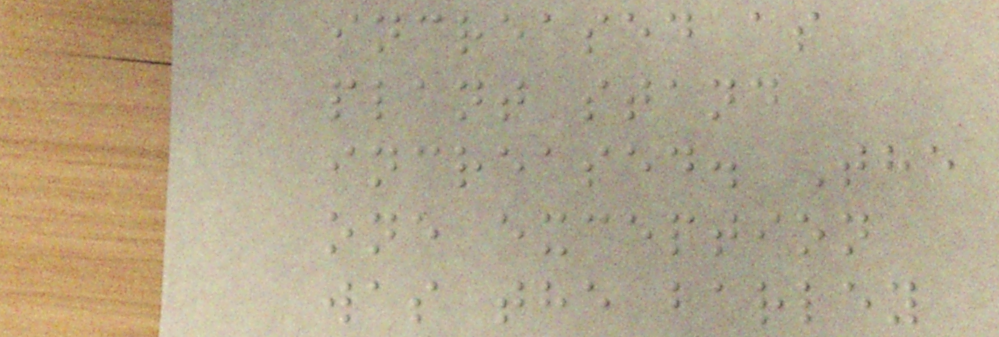increased as
plant stand
increased. The
one exception
was the barley
